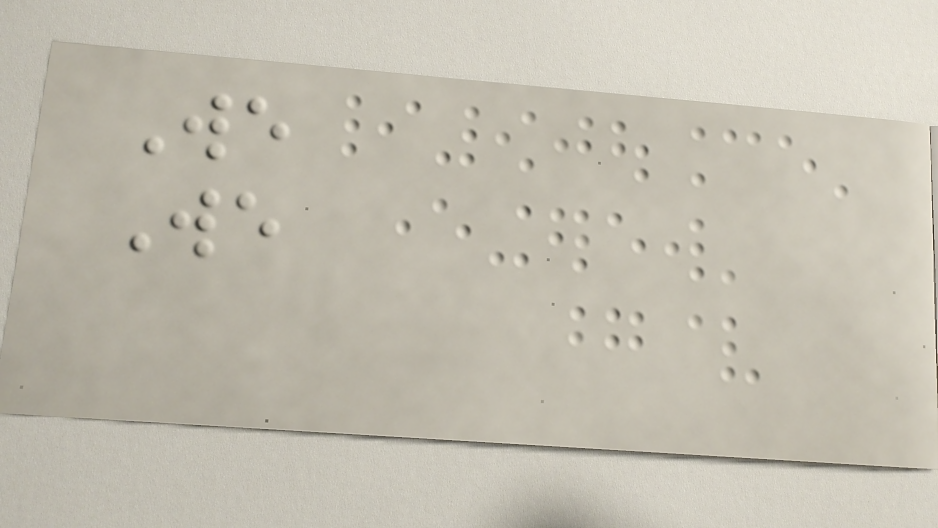We
We
